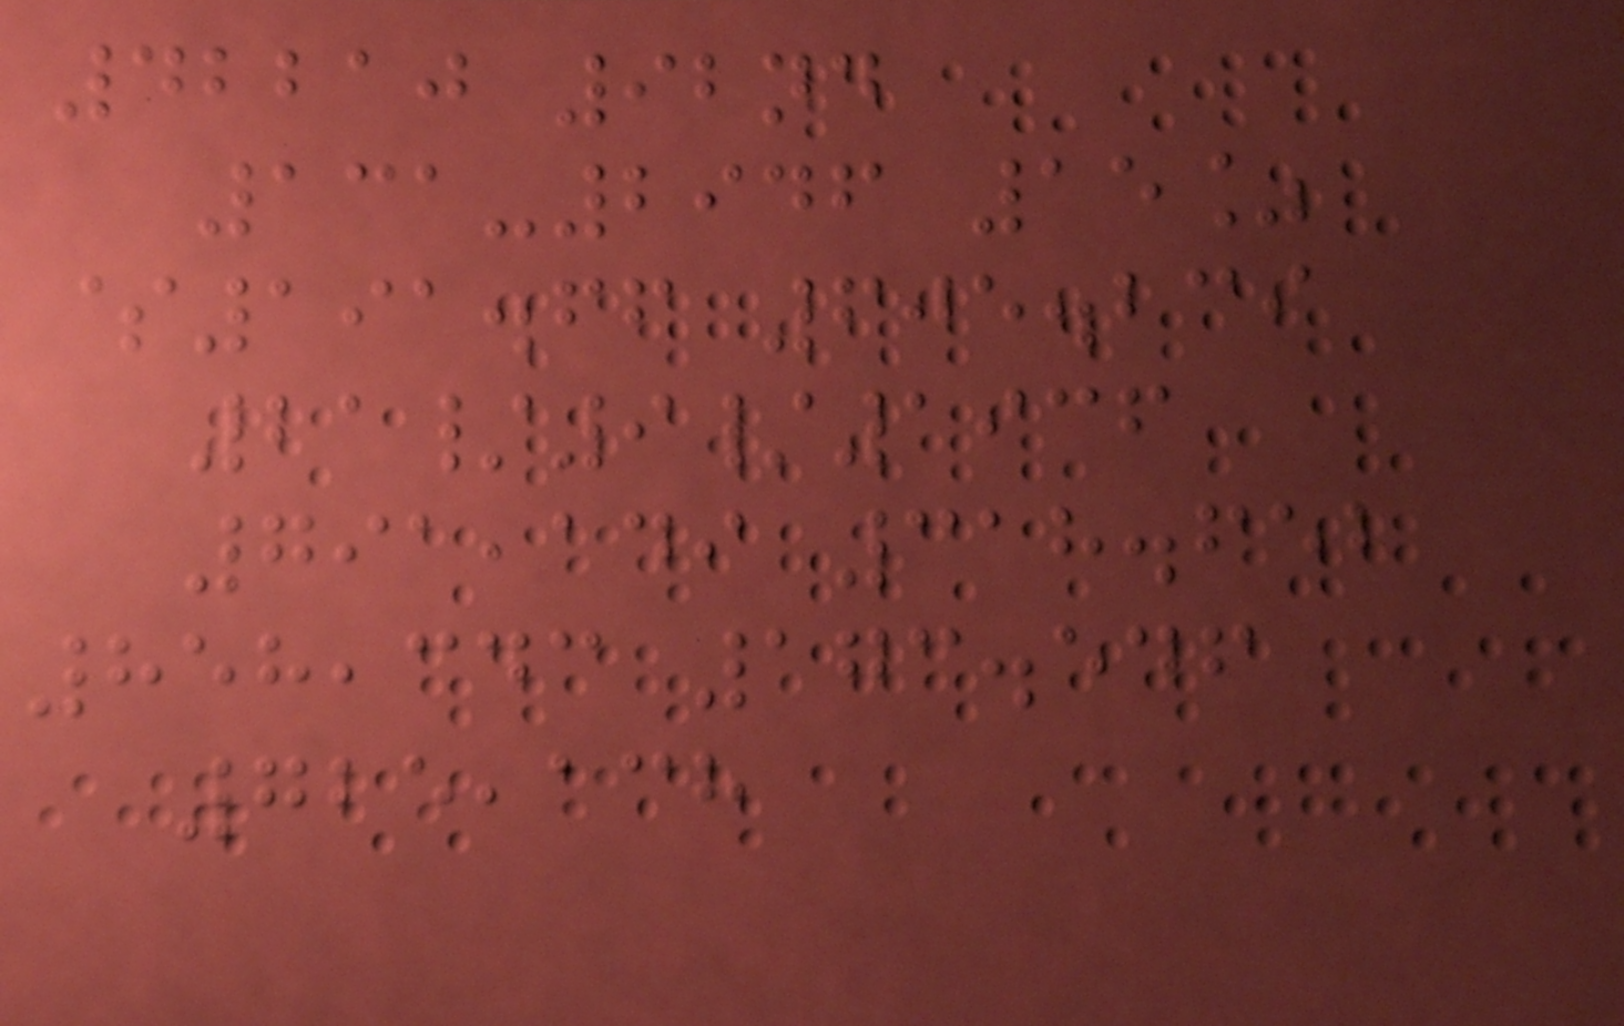42210 92nd
131-2946 15%
$191.66 605.239
21/9/1936
791,149 318.652
858,343 173.546
725,138
